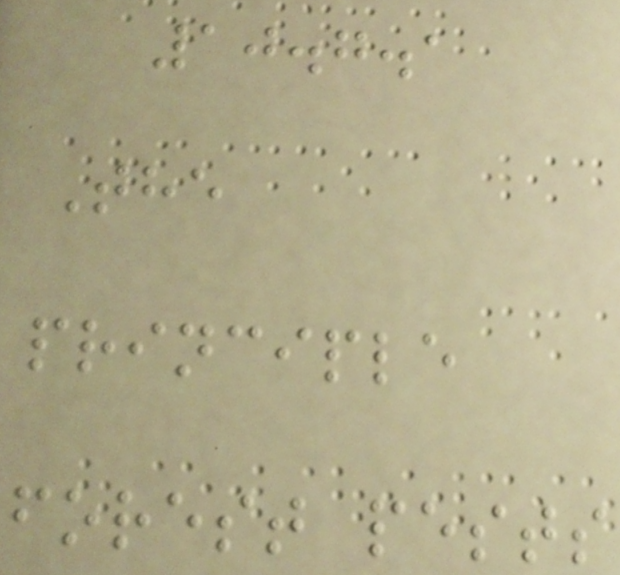10.7.1
The
principle
forest pests
